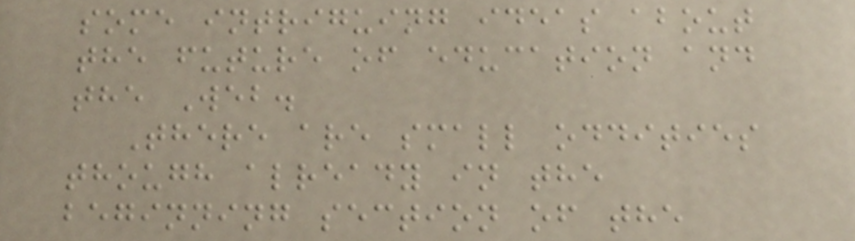some intriguing ideas about
the future of education and
the Web.
There are small oddities
though already in the
beginning section of the
